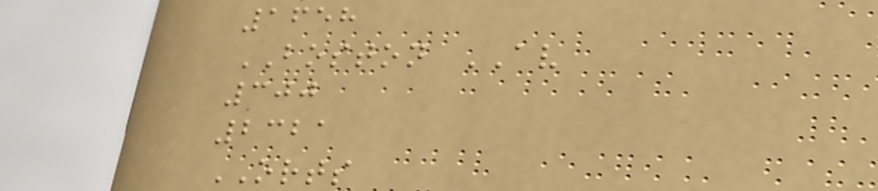1658
BOSTON AV
300
2321
ORTS
